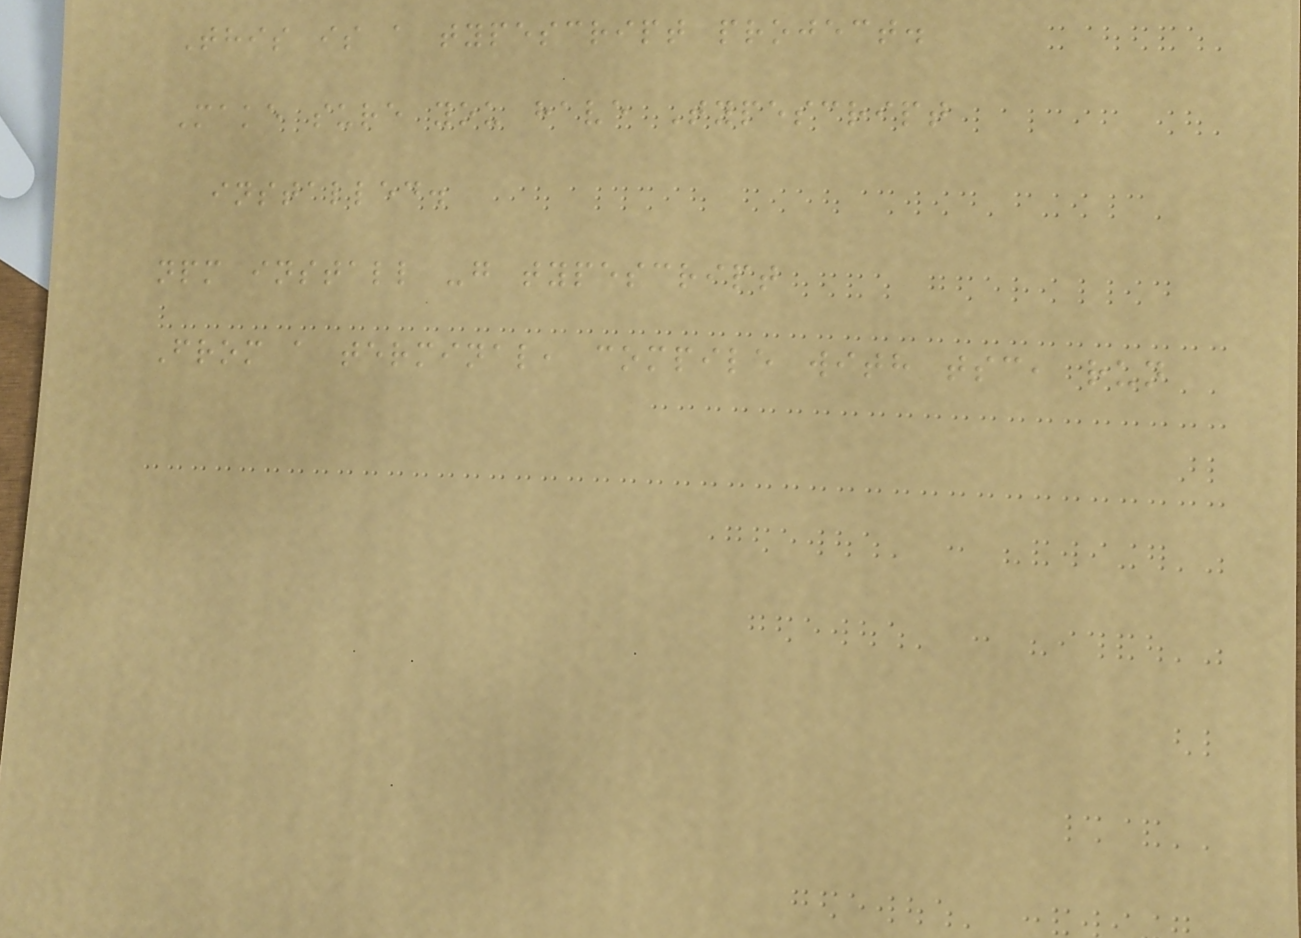This is a typescript project.
Make sure you have Typescript
installed.
npm install -g typescript
From a terminal, compile with tsc, run
